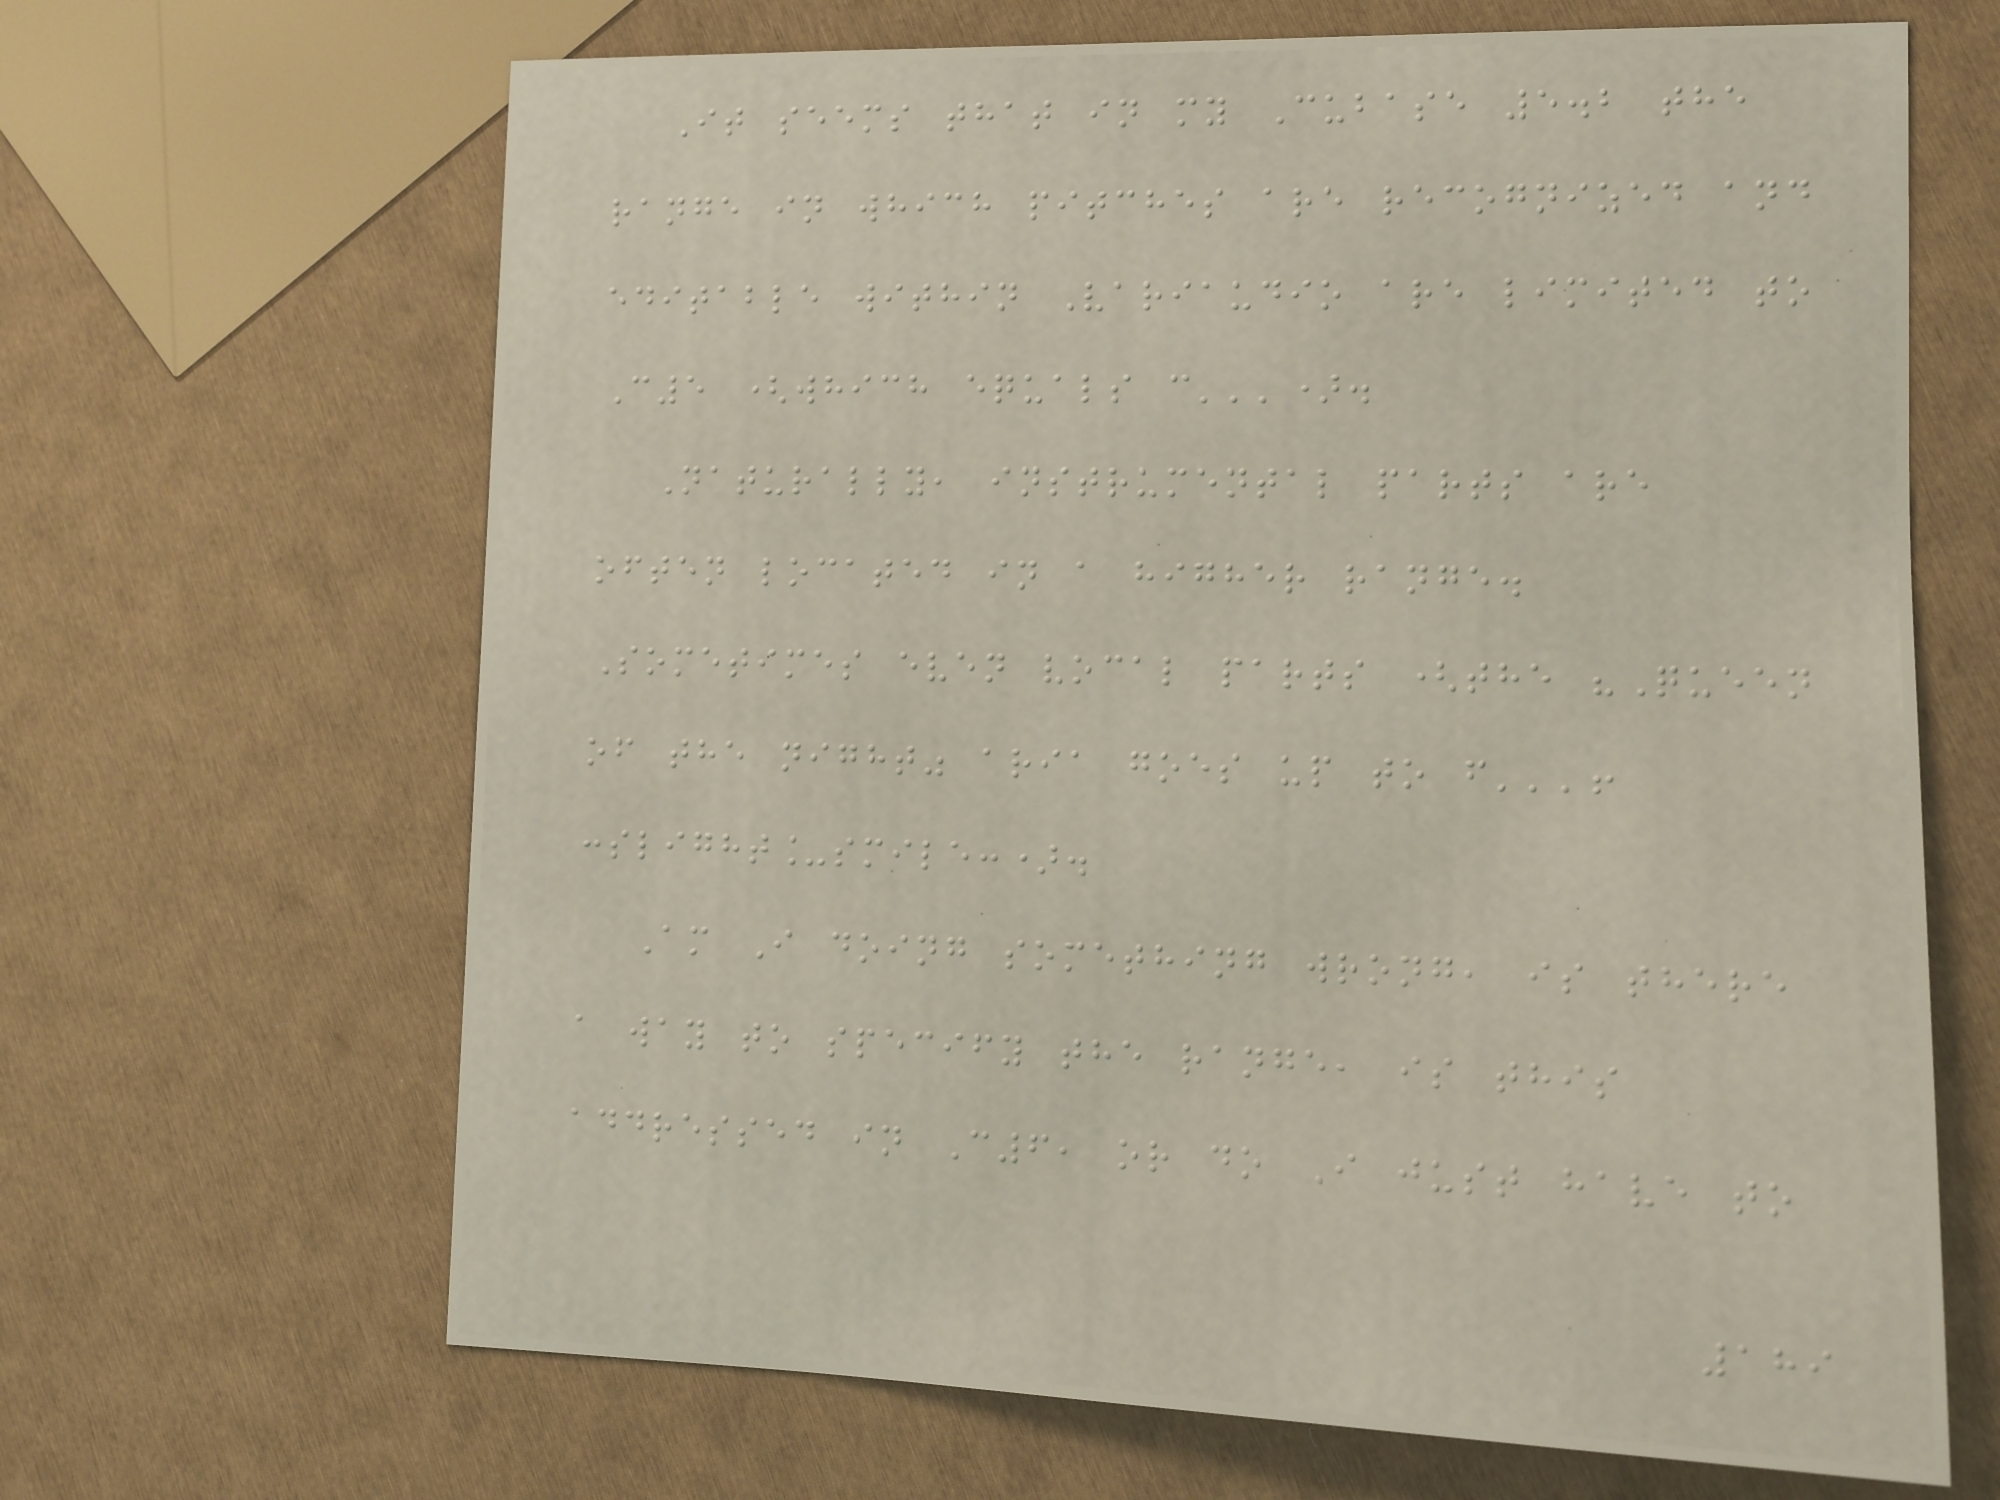It seems that in my Cubase 5.2 the
range in which pitches are recognized and
editable within Variaudio are limited to
C5 (which equals c''').
Naturally, instrumental parts are
often located in a higher range.
Sometimes even vocal parts (the "Queen
of the night" aria goes up to f'''!
:slight_smile:).
Am I doing something wrong, is there
a way to specify the range, is this
addressed in C6, or do I just have to
189
